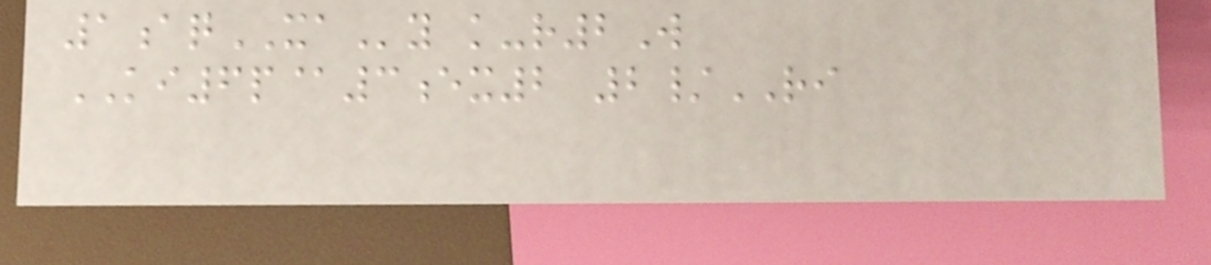1aqXAy k-r2W
KI6p@3ex2 2/RI
